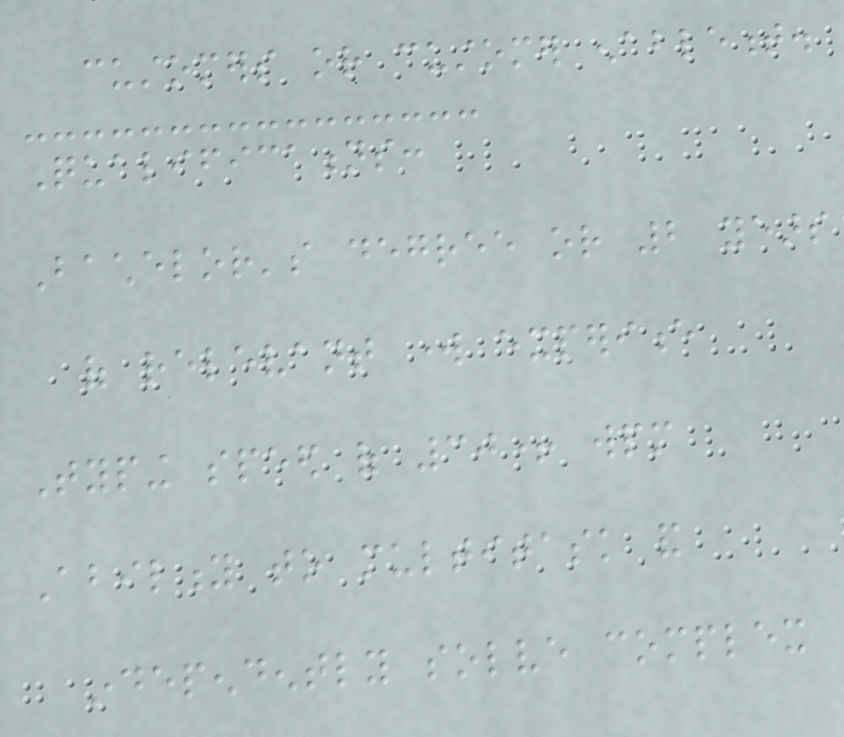customers or customer enablement.
Qualifications:
Bachelor's degree or 2 years
of relevant work experience
Typing speed of 30+ wpm
Ability to multitask and
independently solve complex
